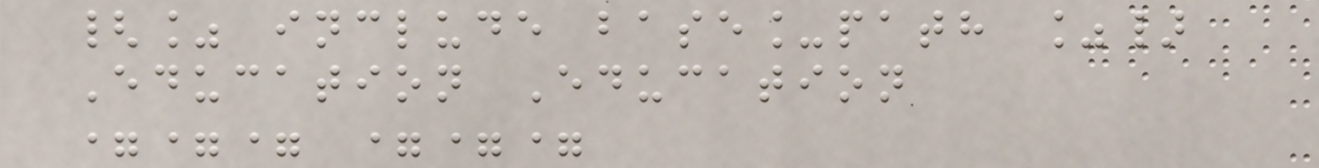{% include base_path %}
Education Education
=== ===
